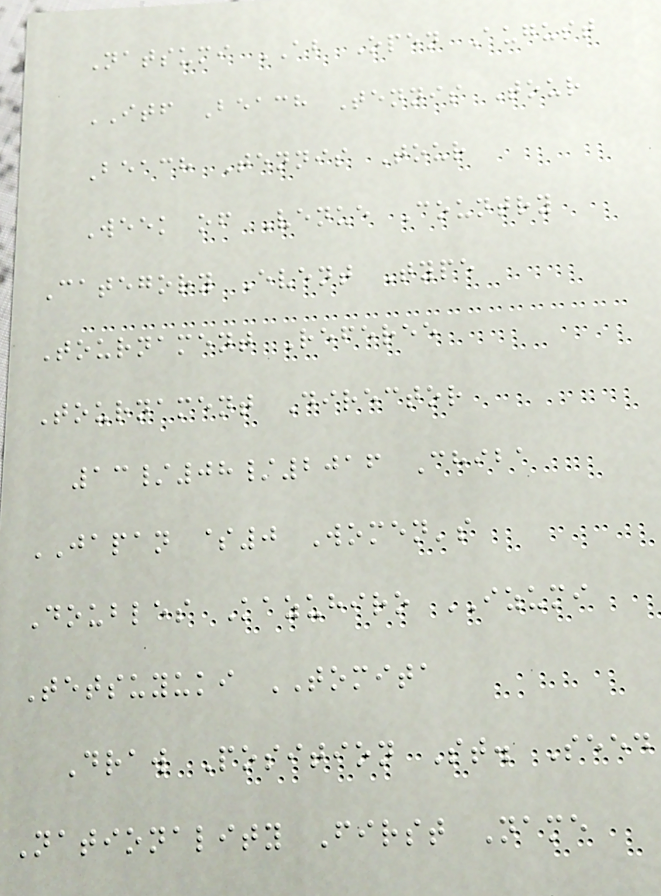Natsumi AB Open August
ITF Beach Tennis Tour
Beach Tennis Tour
Week of Venue Country
Category Event Type
Tournament Referee
Tournament Director
13/08/2016 Chiba
JAPAN $0 Women's
Doubles Kazuhiro IZUMI
Tetsuyuki TOMITA
Draw Position St. Seed
Nationality First Name
